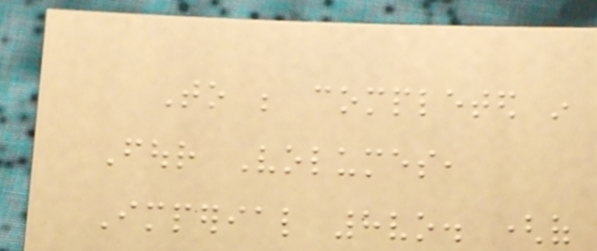To be completed in
Four Volumes,
Imperial 8vo. (of
